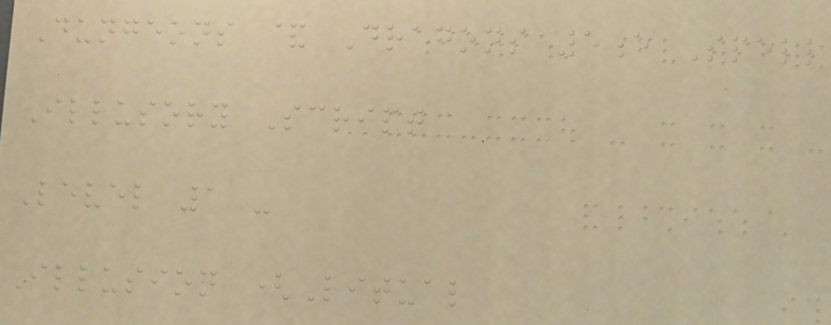Dungeons & Dragons 5e Spell
Illusory Script
Level 1 -
Illusion (Ritual
